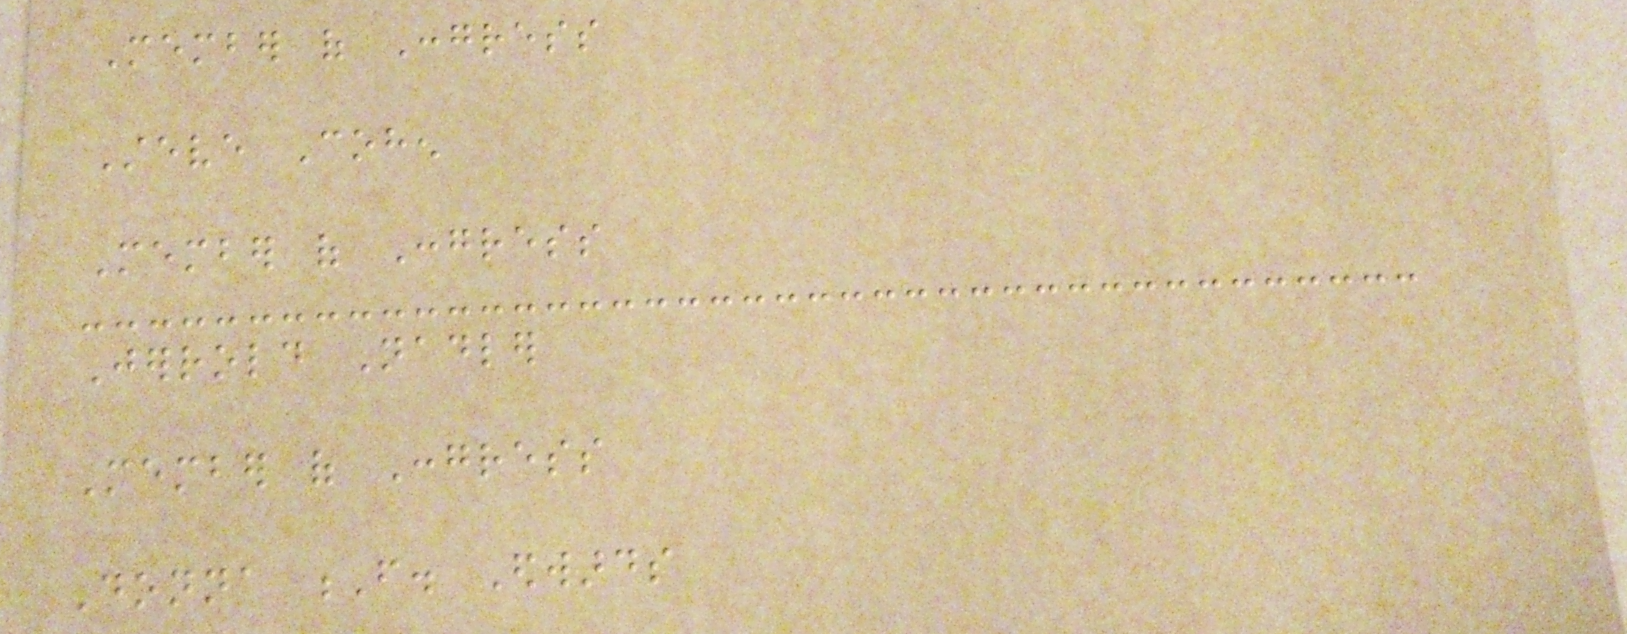Member of Congress
Steve Cohen
Member of Congress
Jerrold Nadler
Member of Congress
Donna F. Edwards
